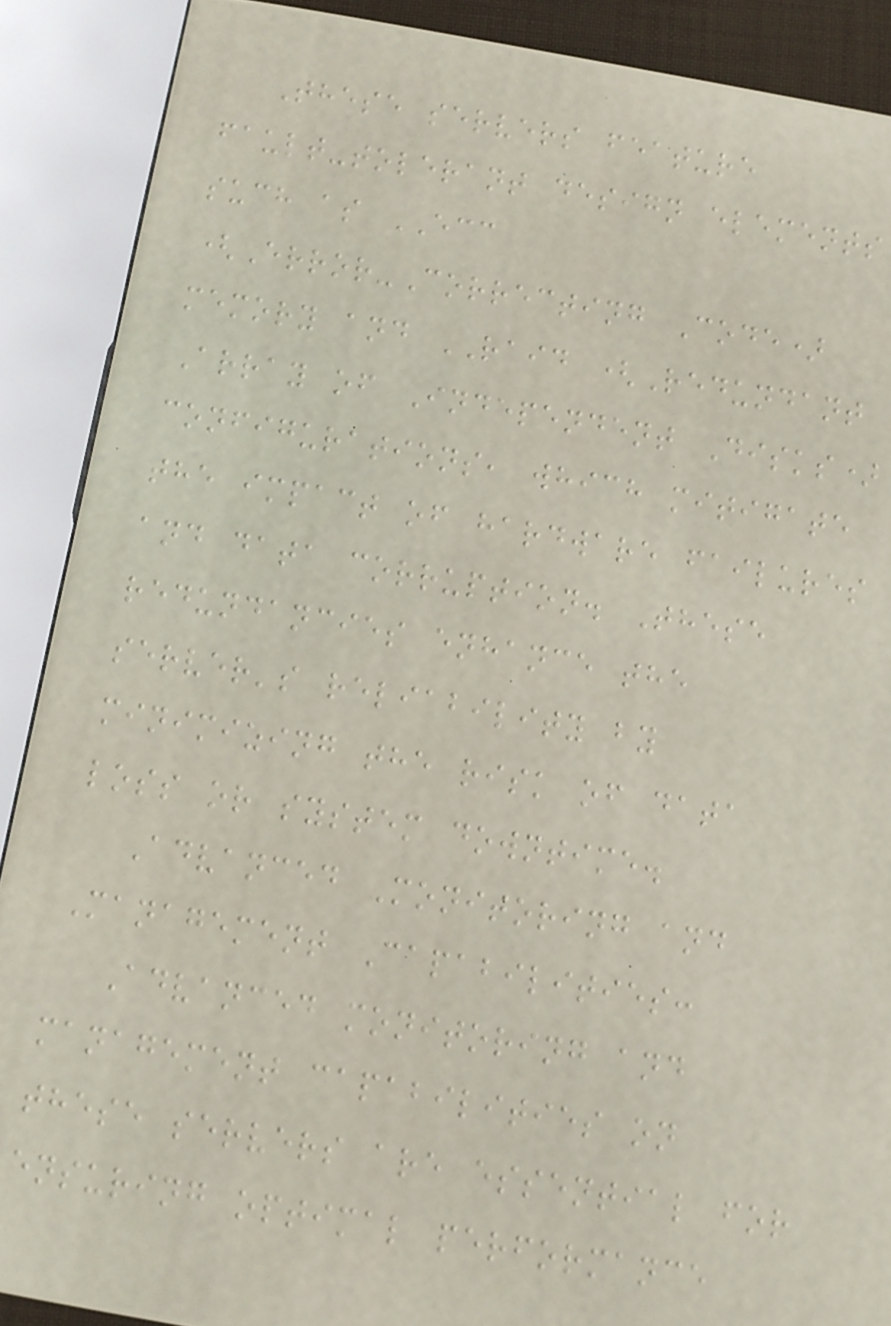These servers feature
fault-tolerant design elements
such as ECC
(Error-Correcting Code)
memory and RAID (Redundant
Array of Independent Disks)
configurations, which mitigate
the impact of hardware failures
and data corruption. These
redundancies enhance the
server's reliability by
minimizing the risk of data
loss or system downtime.
Advanced Monitoring and
Management Capabilities:
Advanced monitoring and
management capabilities on
these servers are essential for
ensuring optimal performance
